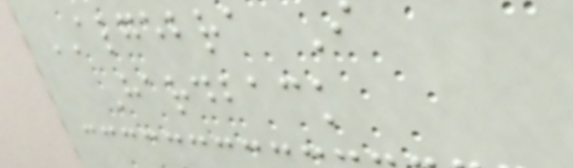ALGEBRA I
Hardback
